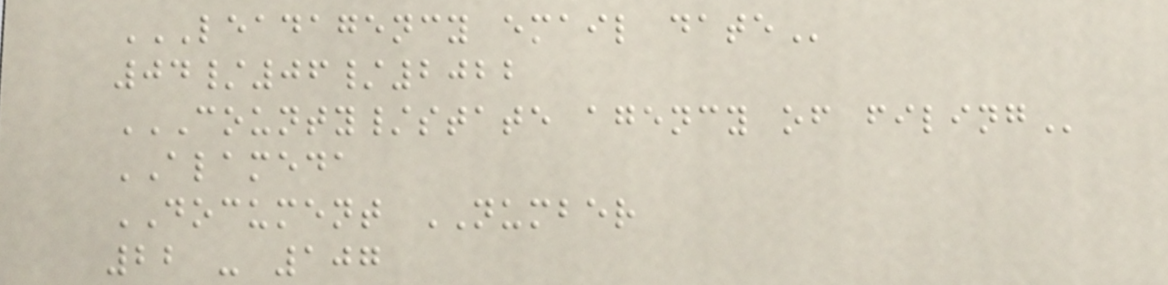LEADAGENCY EMAIL DATE
04/06/2022
COUNTY/STATE AGENCY OF FILING
ALAMEDA
DOCUMENT NUMBER
22 - 107
